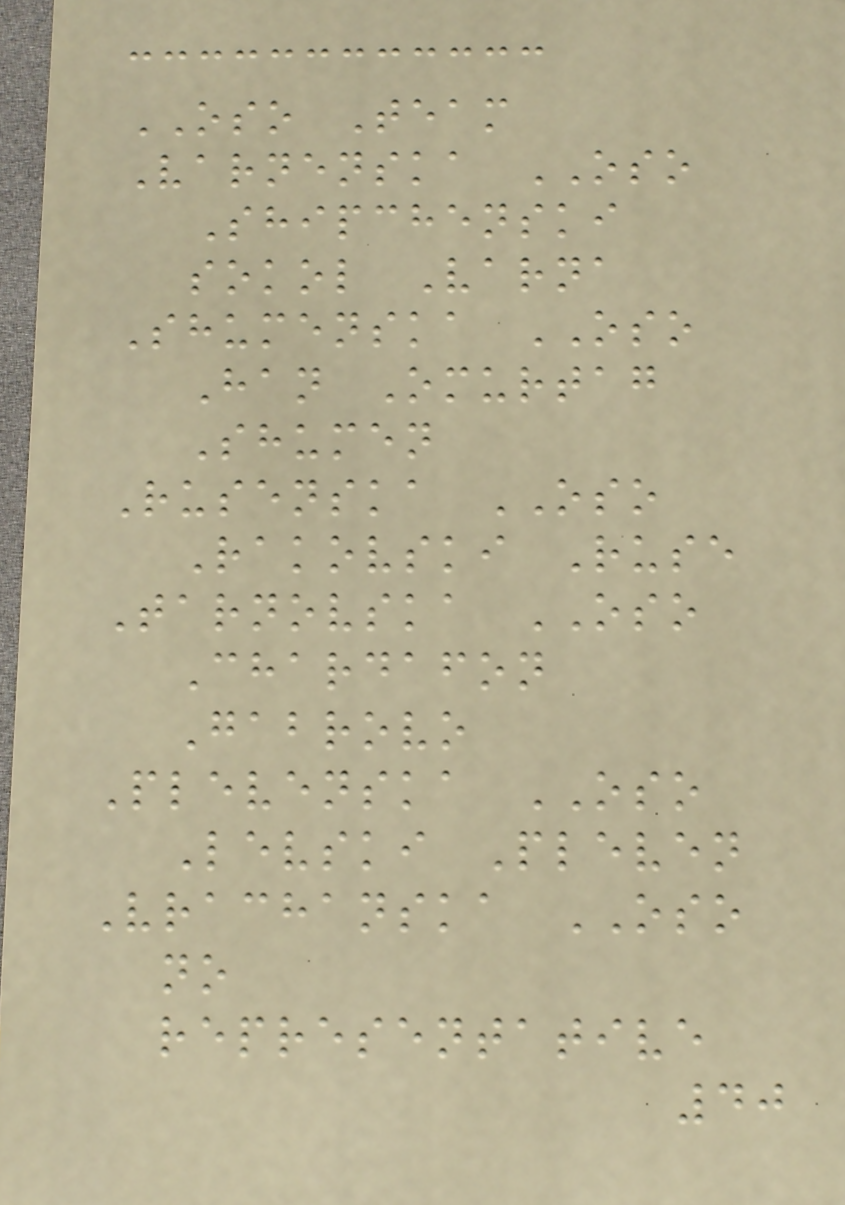OSO Team
Varnenska OSO
Shipchenski
sokol Varna
Shumenska OSO
Han Omurtag
Shumen
Rusenska OSO
Rakovski Ruse
Tarnovska OSO
Chardafon
Gabrovo
Plevenska OSO
Levski Pleven
Vrachanska OSO
no
representative
40
